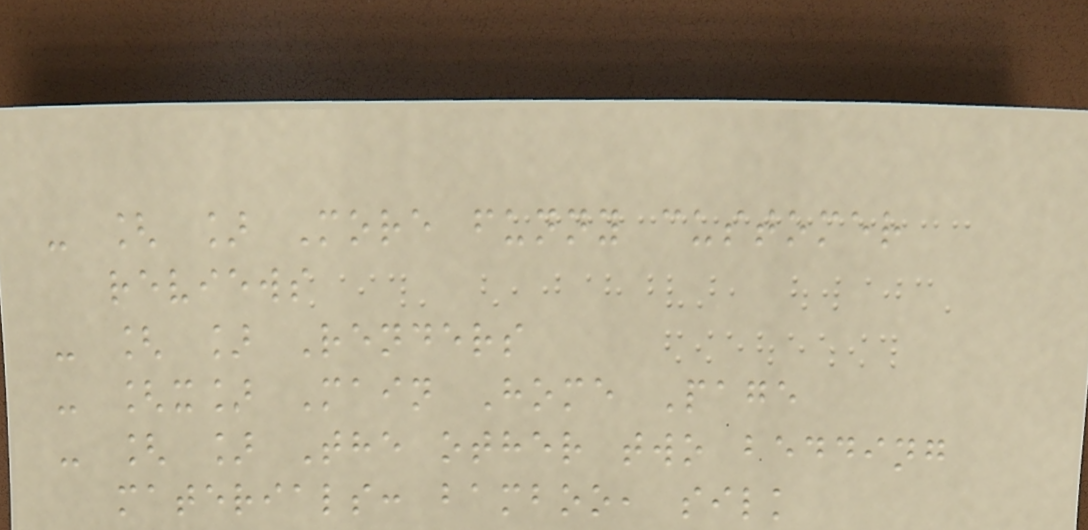- [ ] More funny customer
reviews
- [ ] Renders
- [x] Main Home Page
- [ ] The other two bedding
materials: bamboo, silk
